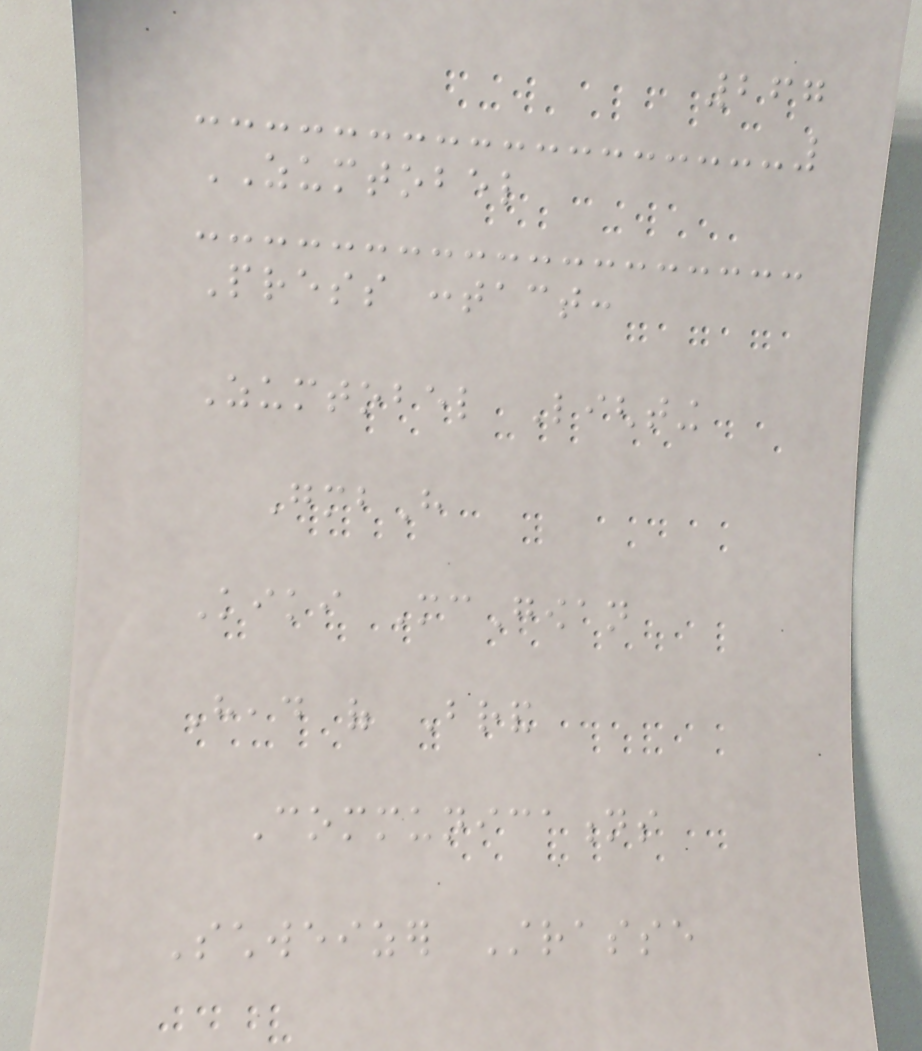267
ZUMTOBEL
Press contact:
Zumtobel Lighting
GmbH
Kiki McGowan
Head of Brand
Communications
Schweizer Strasse
